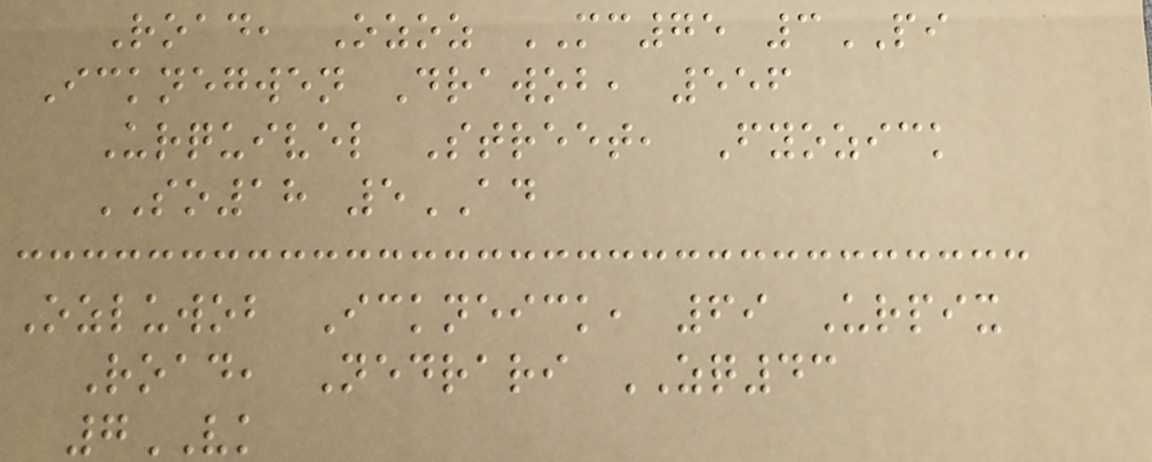Road, Ozoz MC75 3PI
Icknegwen Drawob, 556
Urquivel Street, Fyozick
SO18 5AD
Ozluwob Ickneick, 69 Urpix
Road, Nedrari ZQ43
7VK
